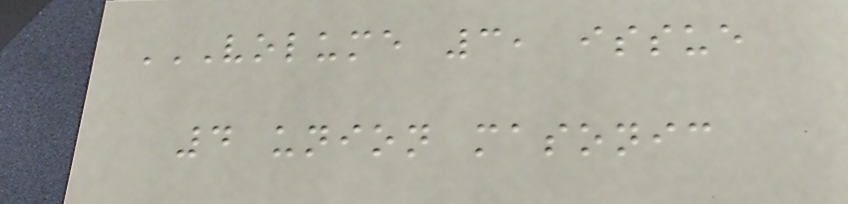VOLUME 3, ISSUE
4 UNION MASONIC
